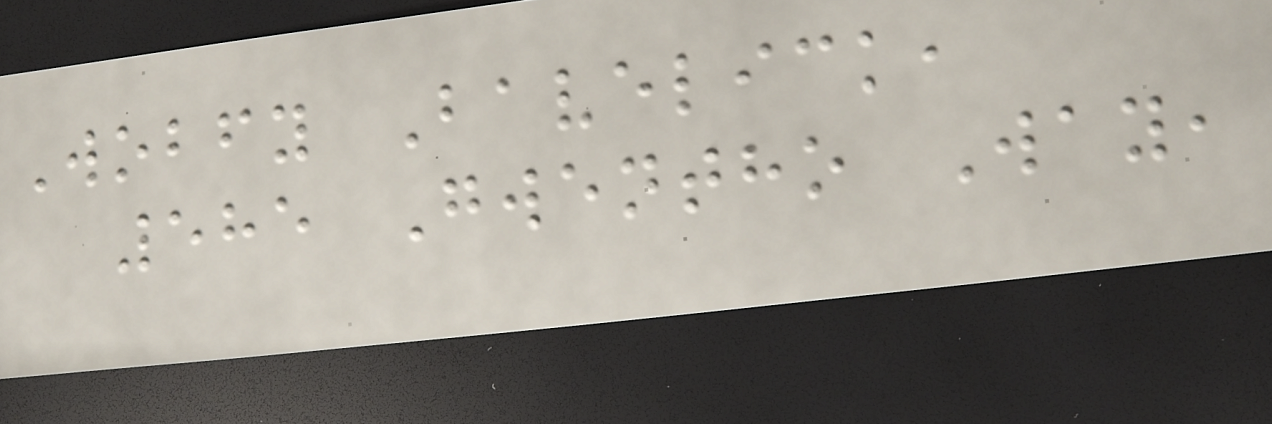Wobfy Bavelick,
585 Gwentho Way,
